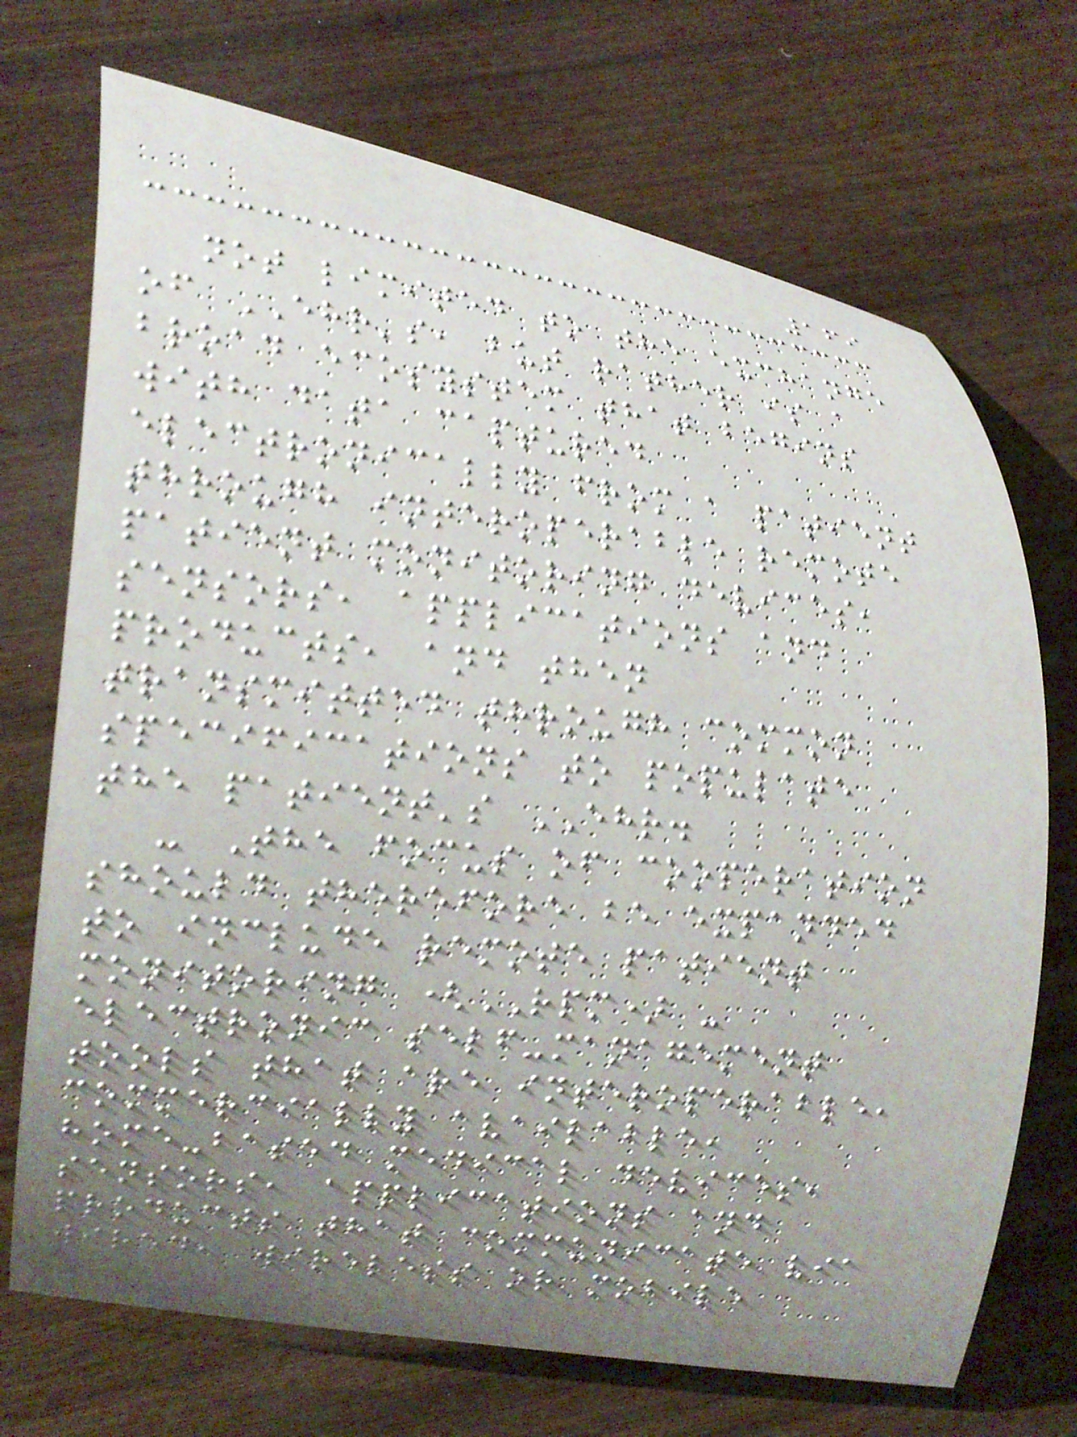169
not limited to the exchange
of EHR's, but rather is a
broad ecosystem that begins
with data captured
electronically from a patient
through interoperable remote
patient monitoring devices,
sensors, applications and
products, and then
transmitted through common
specifications to populate
the patient's EHR.
- The focus of cooperation
should therefore be expanded
to include remote patient
monitoring (RPM) -
electronic self-management
tools that are interoperable,
commercially available,
home-based medical devices,
sensors, applications and
products that communicate via
wired, wireless or mobile
